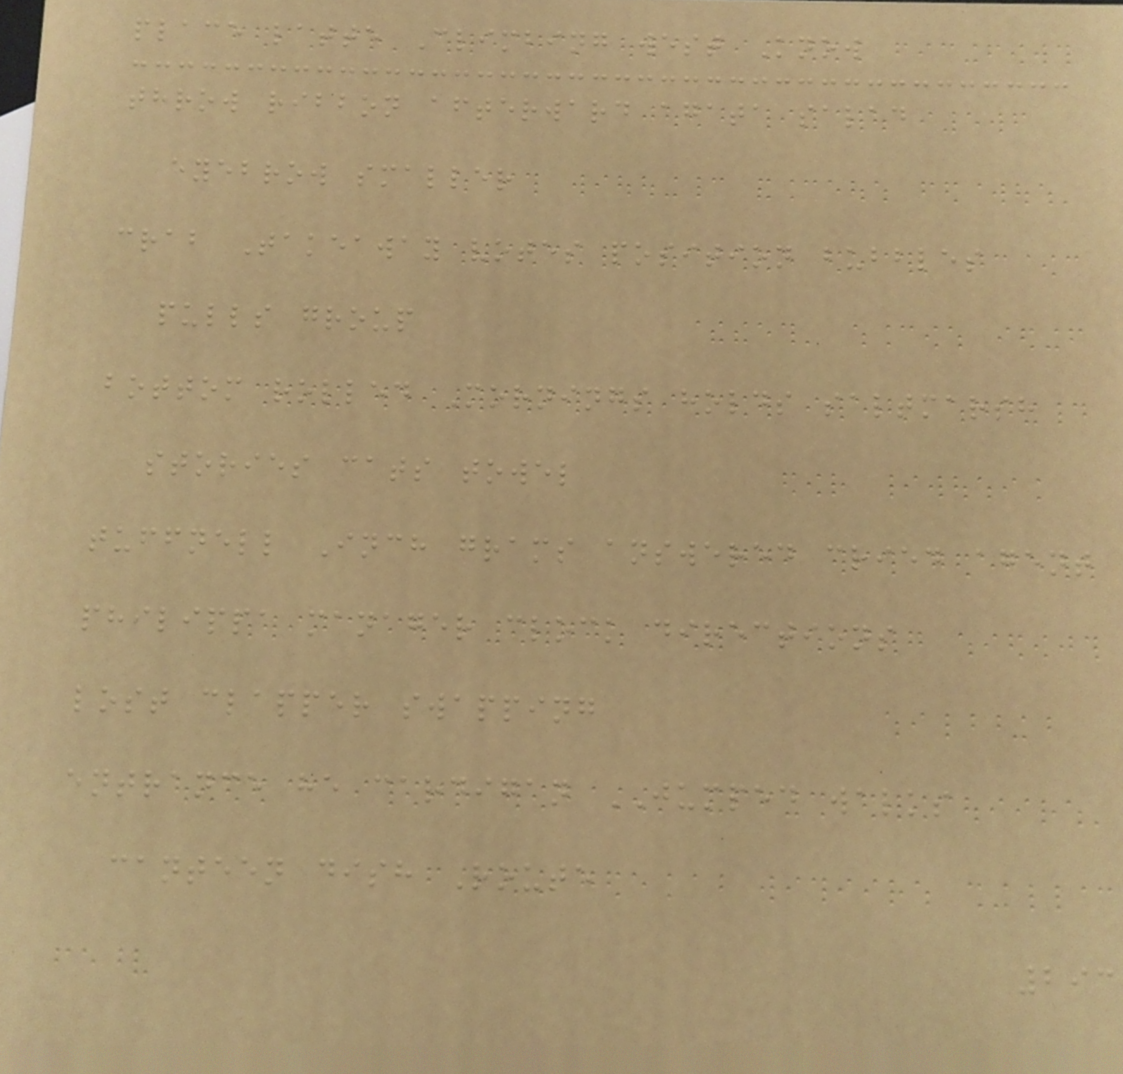place latte Climbing west Know
throw ribbon afterward agata salad
eyebrow smaller
crab Takeaway votes position bubbles
pulls group
bottom rolled Mornings holds saltmarsh
stories cats towel
tuffnell Inch grams answered cried agent
philippa manager clock directions
lost clapper swapping
entrance he cardigan JUMPED walks
canteen dish Route
293
